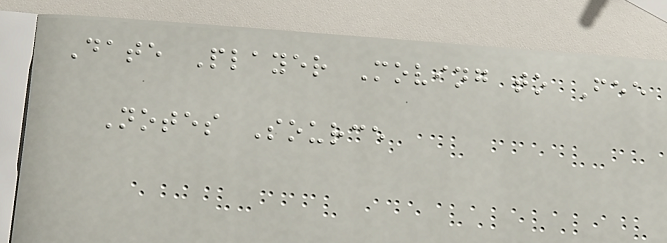Date Player Moving to Fee
Notes Source
